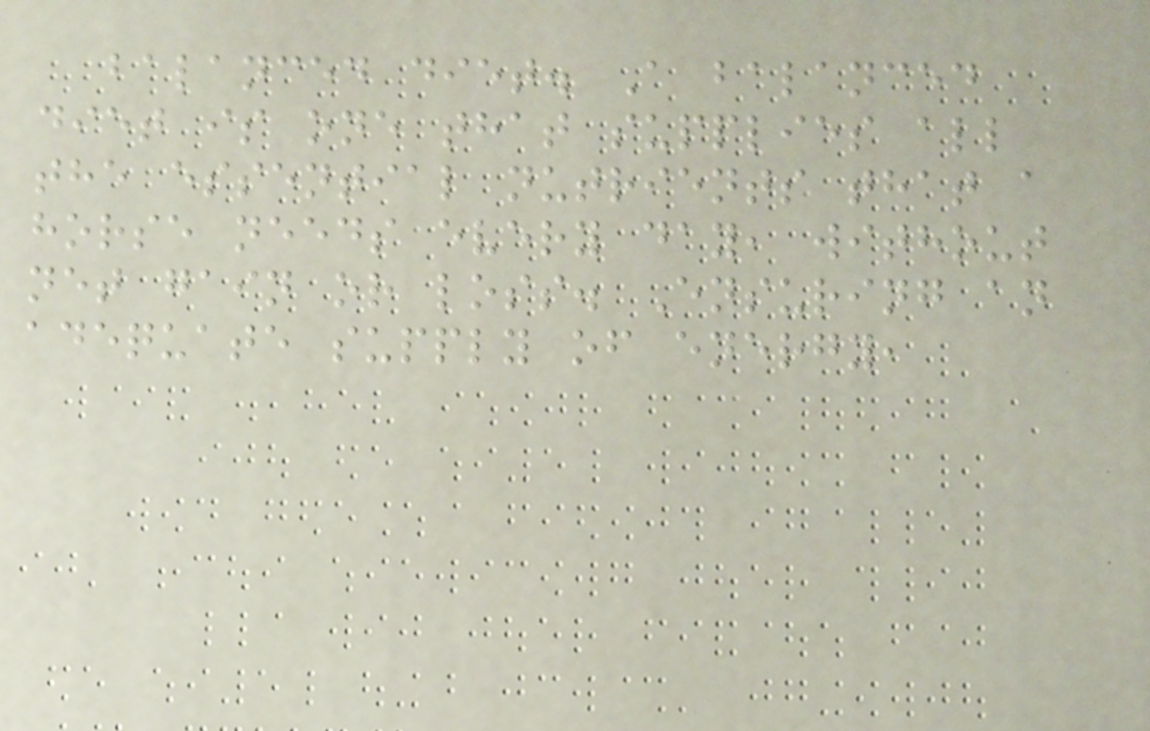balanced diet. A balanced
diet is one that supplies all
the essential nutrients that a
horse needs every day, without
net gain or loss. Ensuring an
adequate supply of energy,
